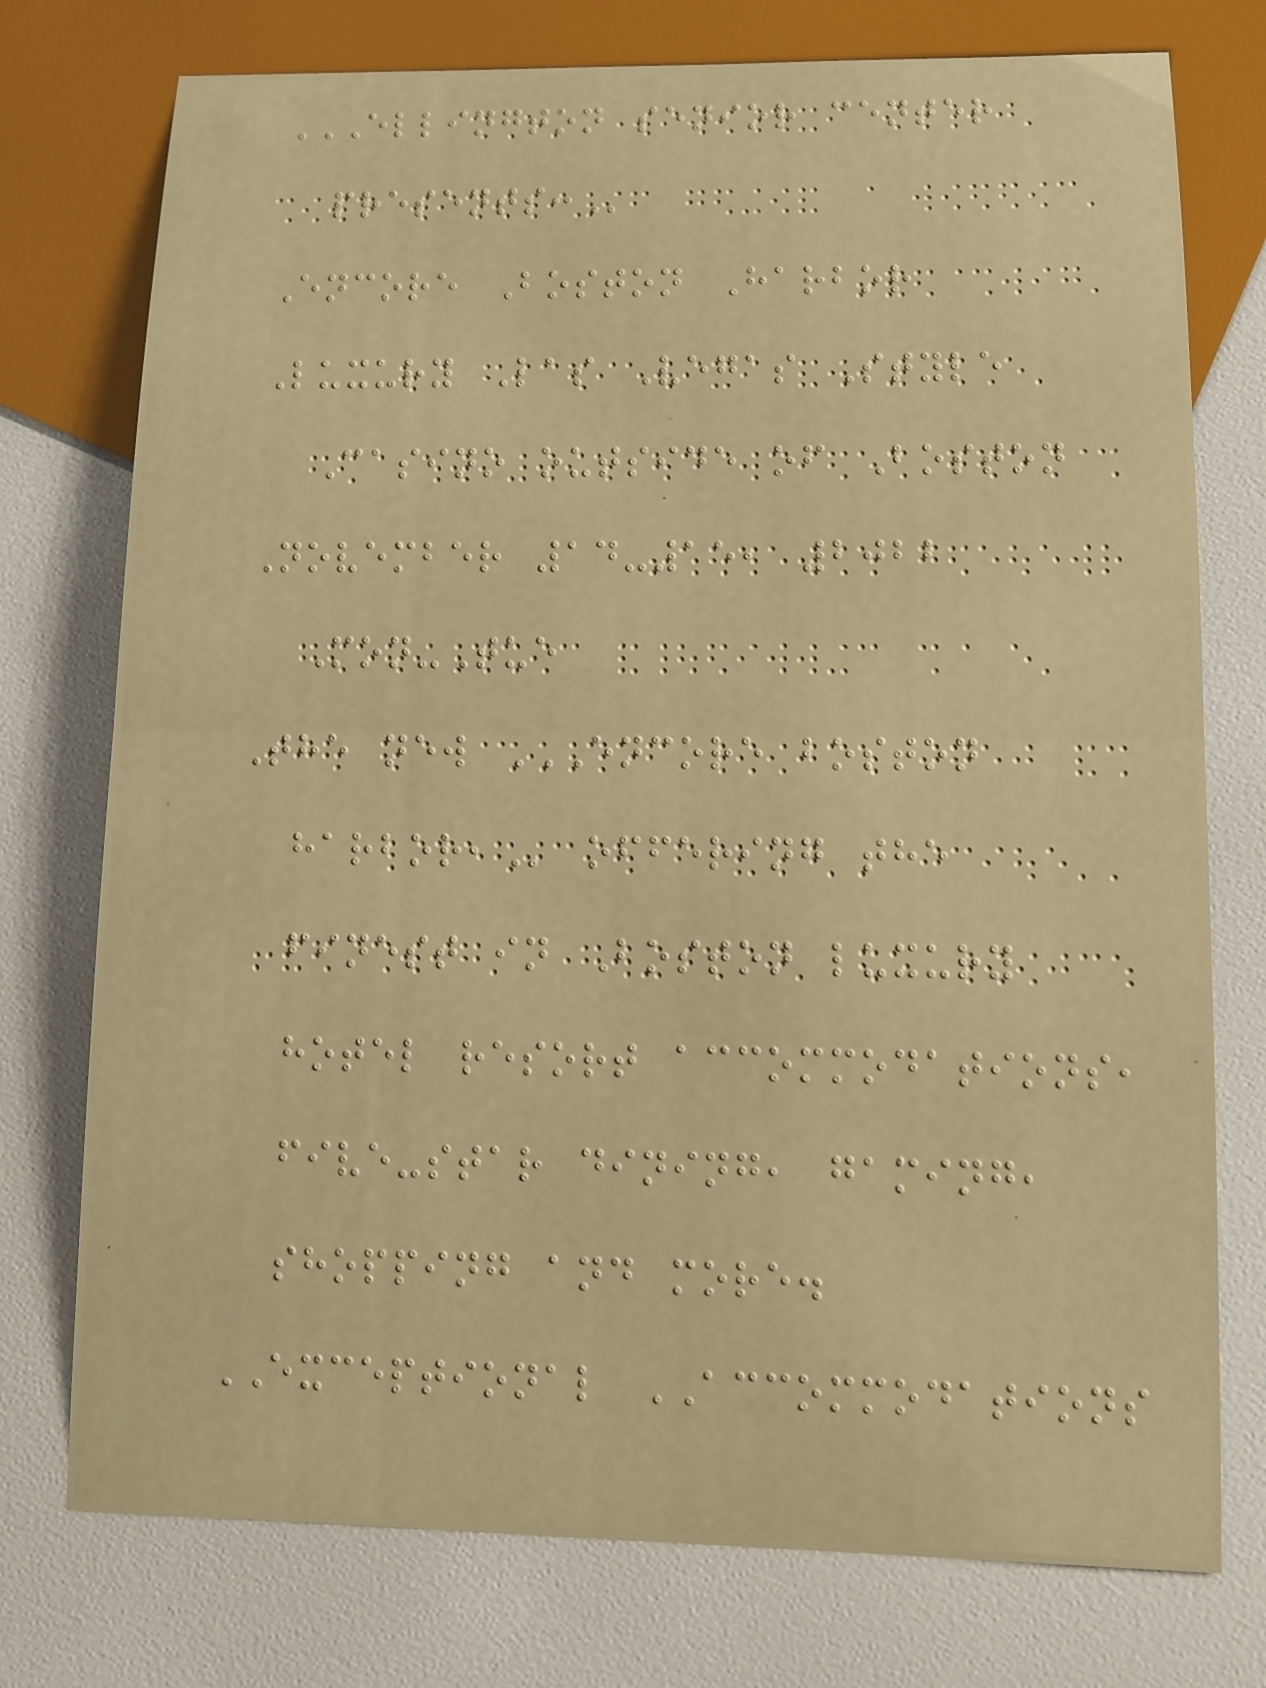ELLINGTON SENIOR CENTER
PRESENTS:
Encore Boston Harbor
Luxury Las Vegas Style
Casino outside of Boston
November 14-15, 2022
Mon-Tue
The new ENCORE BOSTON
HARBOR, offering the
finest in Boston luxury
hotel resort accommodations,
five-star dining, gaming,
shopping and more.
EXCEPTIONAL ACCOMMODATIONS
